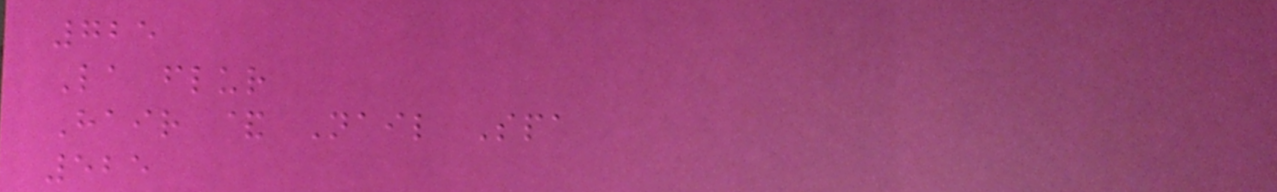725
La flur
Hair & Nail Spa
525
